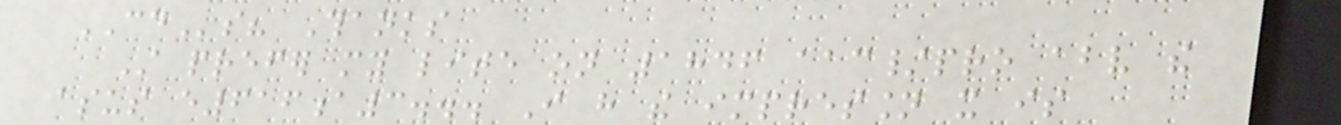CDs? Thanks
Still prefer my lite on 1846 aac/pro above the
asus e616a3... I have the impression it is
